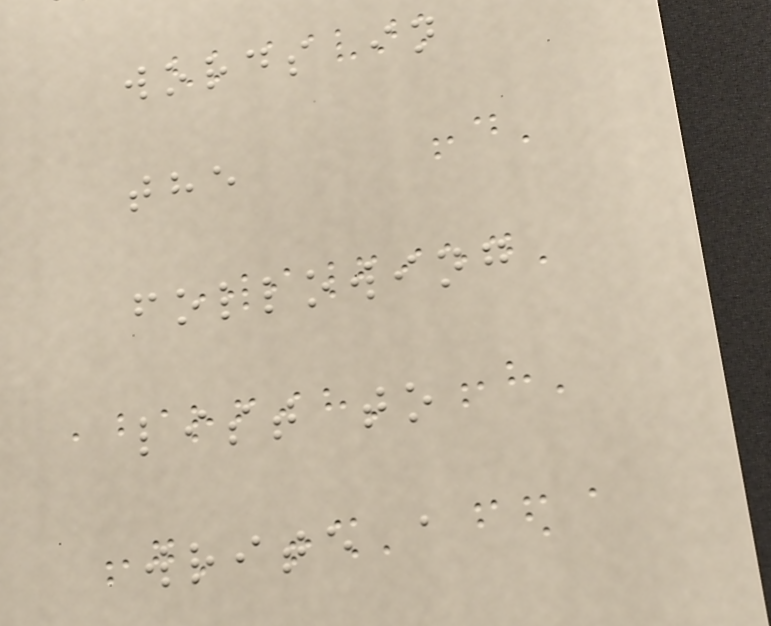words in
the
following
list to
write a
